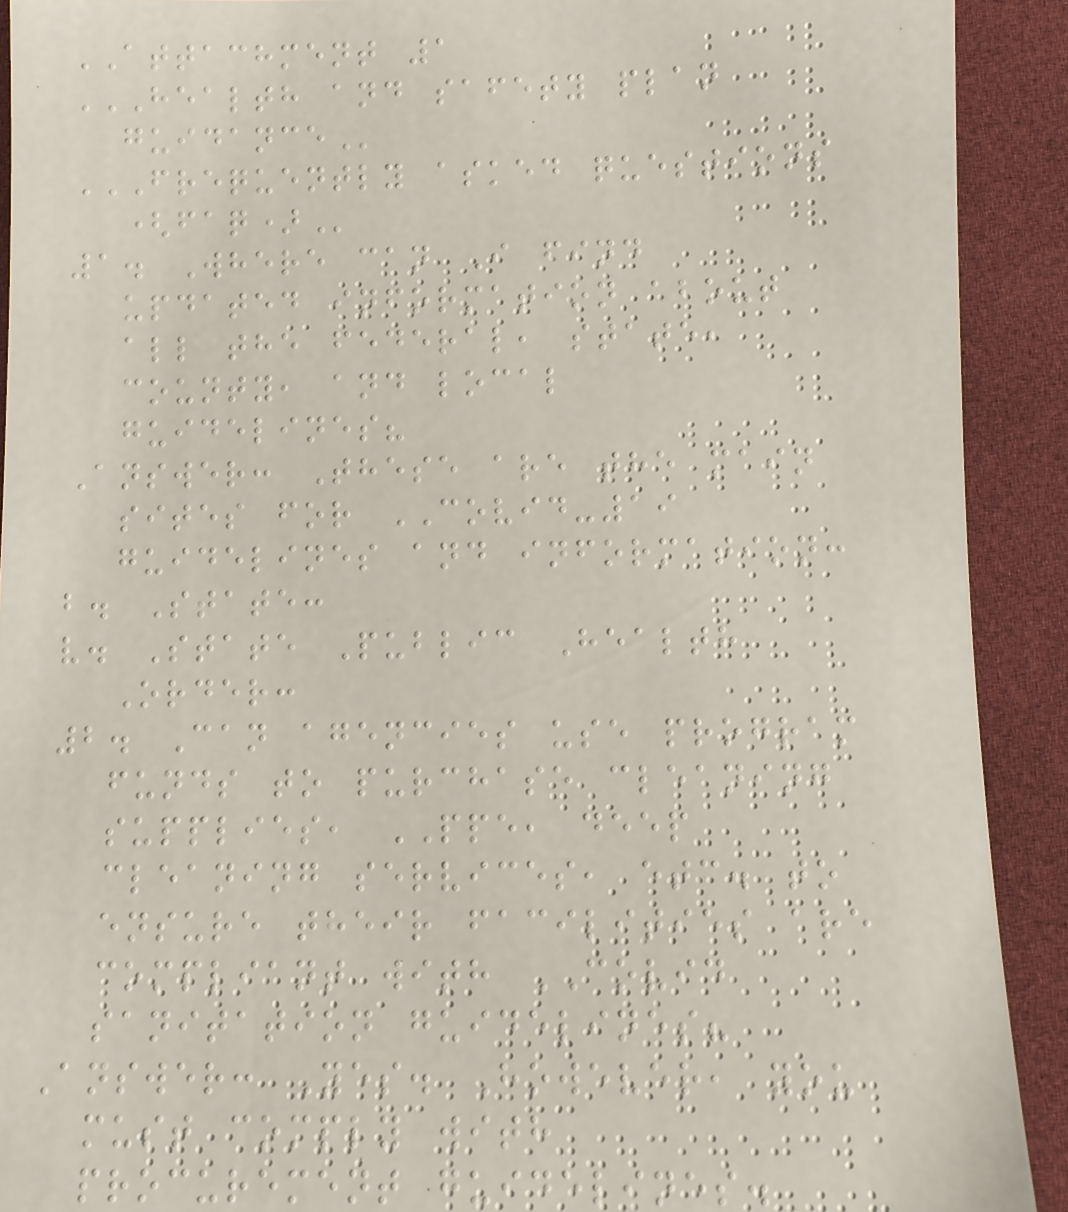ATTACHMENT 1
HEALTH AND SAFETY PLAN
GUIDANCE
FREQUENTLY ASKED QUESTIONS
(FAQ)
1. Where can I find
updated information about
all the federal, state,
county, and local
guidelines?
Answer: These are the main
sites for COVID-19
guidelines and information:
b. State:
v. State Public Health
Order:
2. Can agencies use program
funds to purchase cleaning
supplies, PPE, deep
cleaning services, etc. to
ensure their facilities are
compliant with COVID
sanitation guidelines?
Answer: Yes. However, you
must comply with
procurement guidelines.
